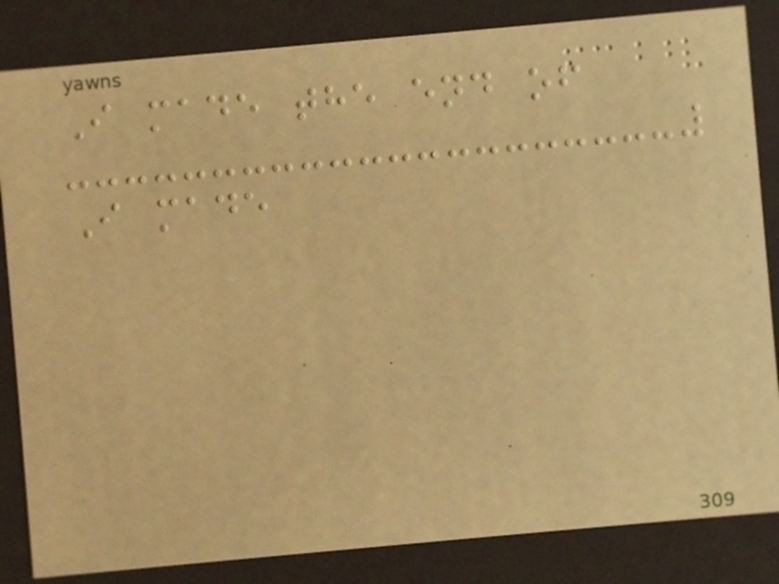I made the end of
I made
